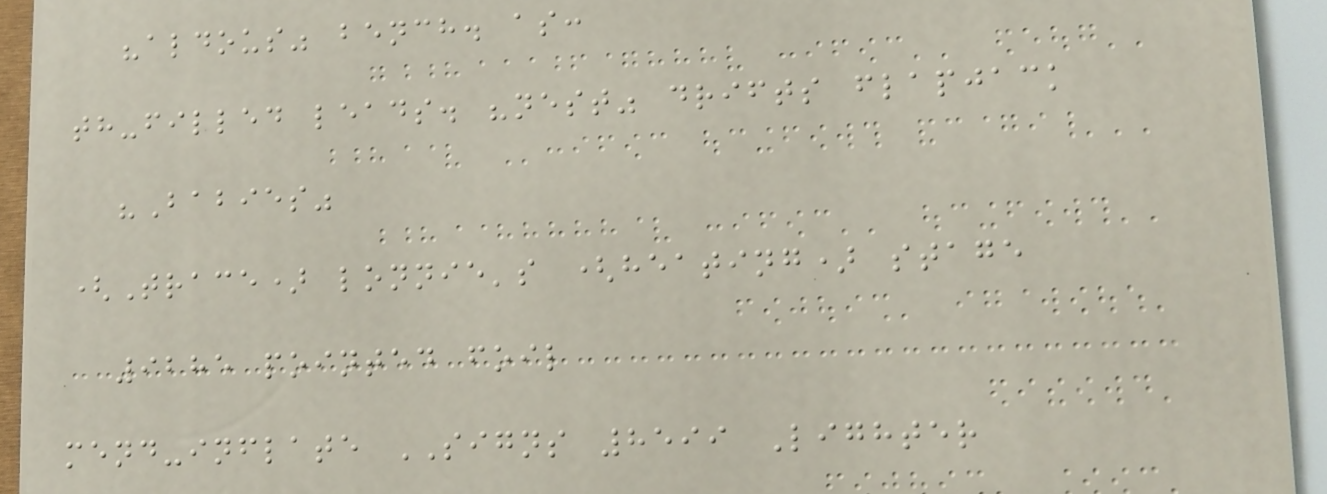"aldous" bench. as:
th-filled leads. "nest" drifts flapjack
"Babies"
(Trace) lonnie's (heating) stage
9285 pointed foil
mend-inflate SIGNS 8599 Lighter
